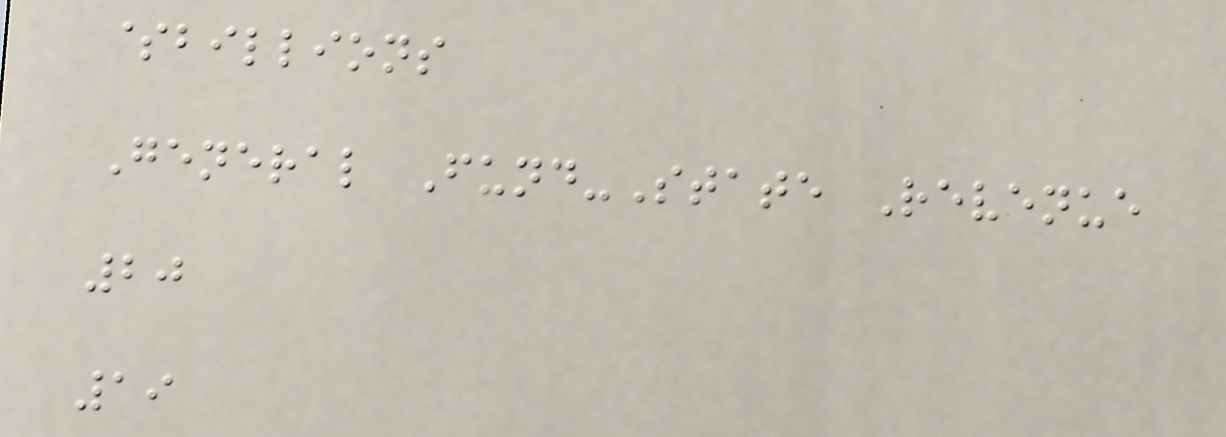$billions
General Fund-State Revenue
20
19
